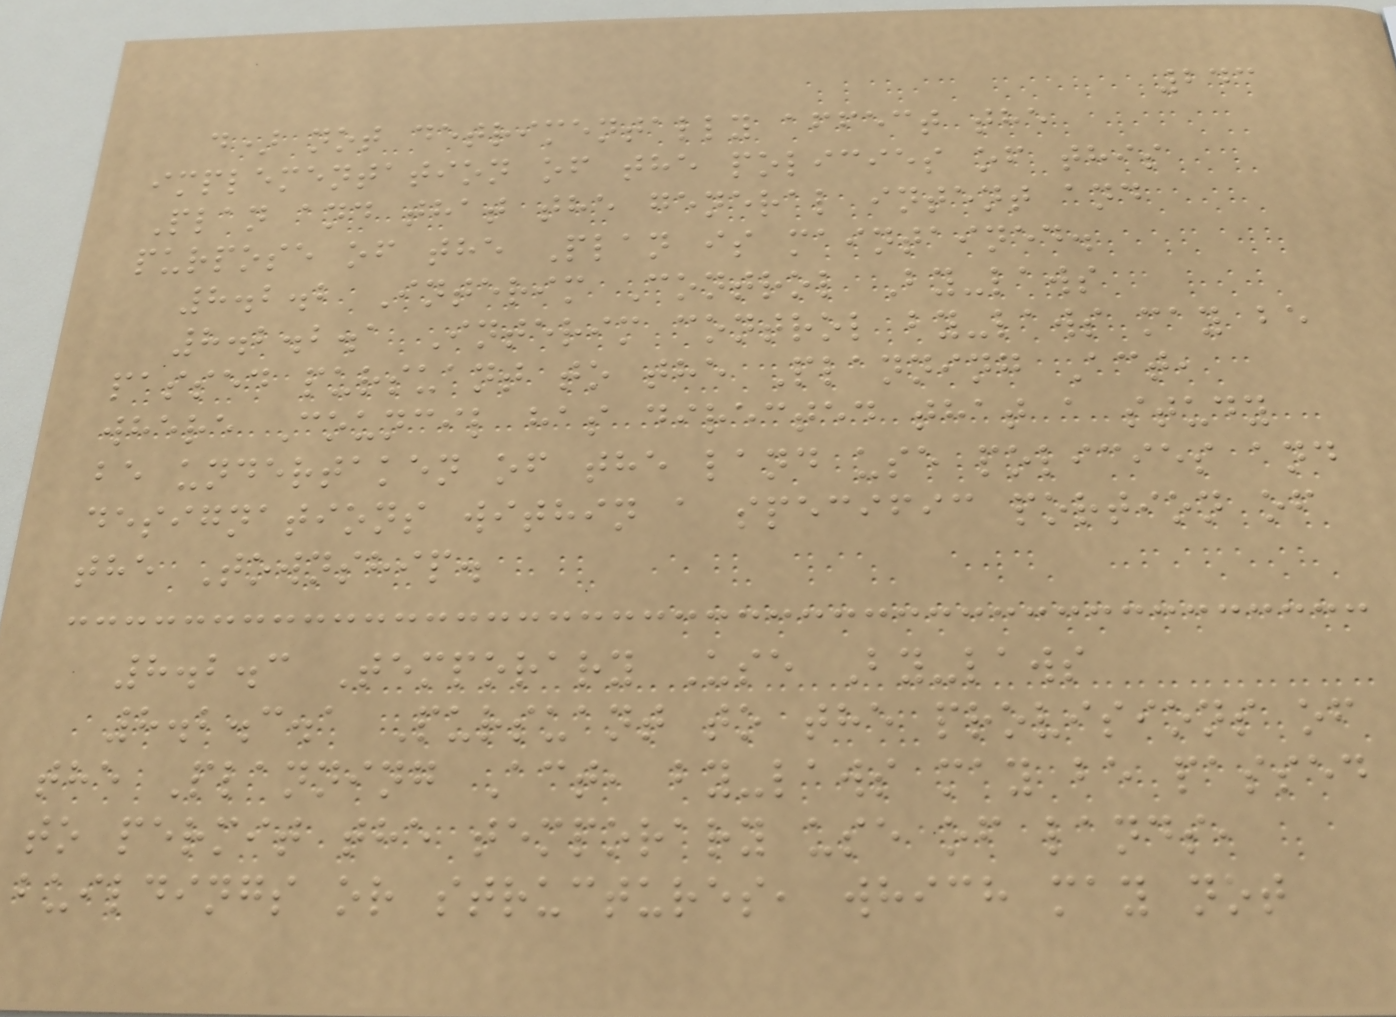243
d) not detrimentally affect the
implementation of the policies of this
Plan and that the general intent and
purpose of the Plan is maintained.
8.2.2 Interim Control By-laws
8.2.2.1 Interim control by-laws may be
passed pursuant to the Planning Act,
where Council has directed that a study
be undertaken of the land use policies and
designations within a specific portion of
the Township.
8.2.3 Temporary Use By-laws
8.2.3.1 Pursuant to the provisions of
the Planning Act, by-laws may be passed
to permit the temporary use of lands,
buildings or structures, which may not
